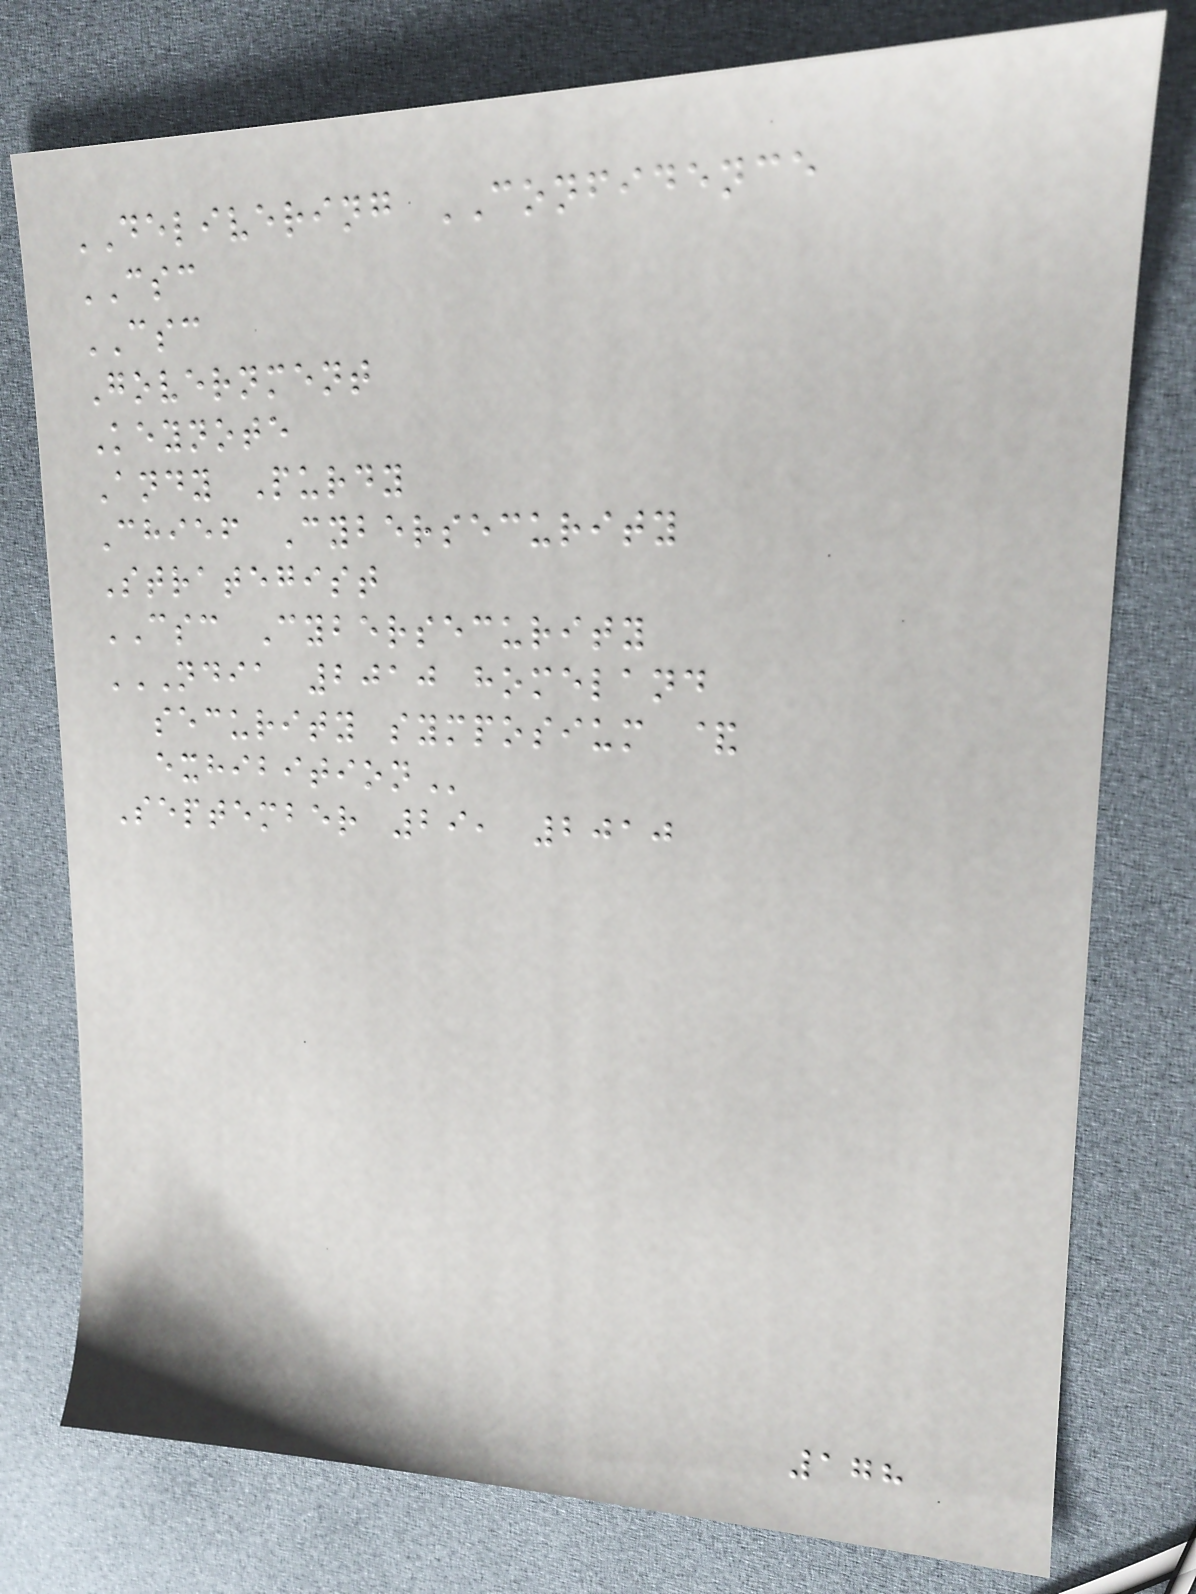DELIVERING CONFIDENCE
CSC
CSC
Government
Keynote
Andy Purdy
Chief Cybersecurity
Strategist
CSC Cybersecurity
NDIA 2010 HOMELAND
SECURITY SYMPOSIUM &
EXHIBITION
September 29, 2010
178
